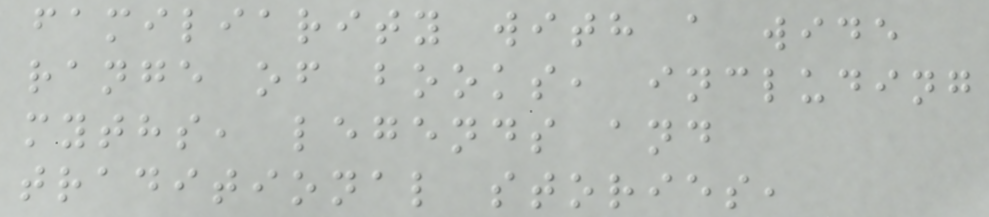familiarity with a wide
range of books, including
myths, legends and
traditional stories,
